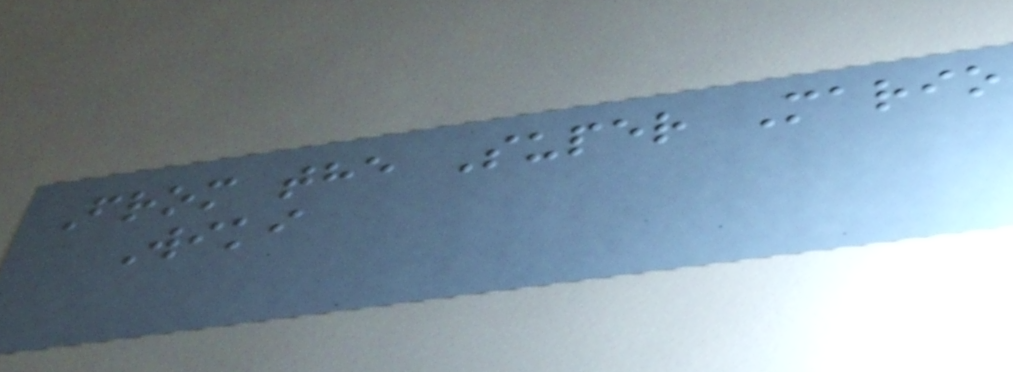From the Super Mario
Wiki
